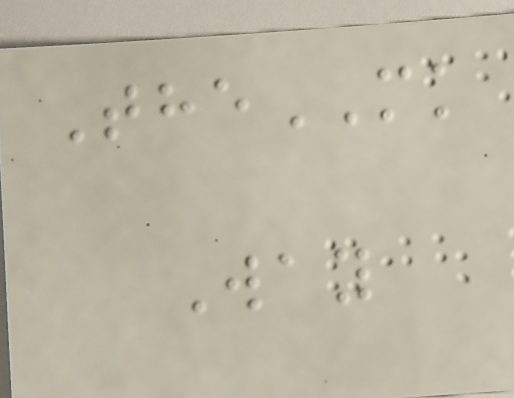TheMK
Way
